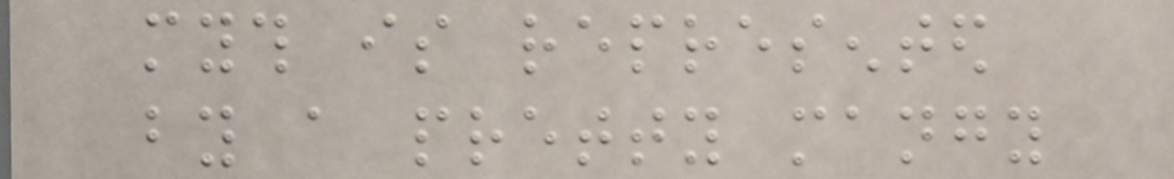myth is represented
by a pretty mangy
